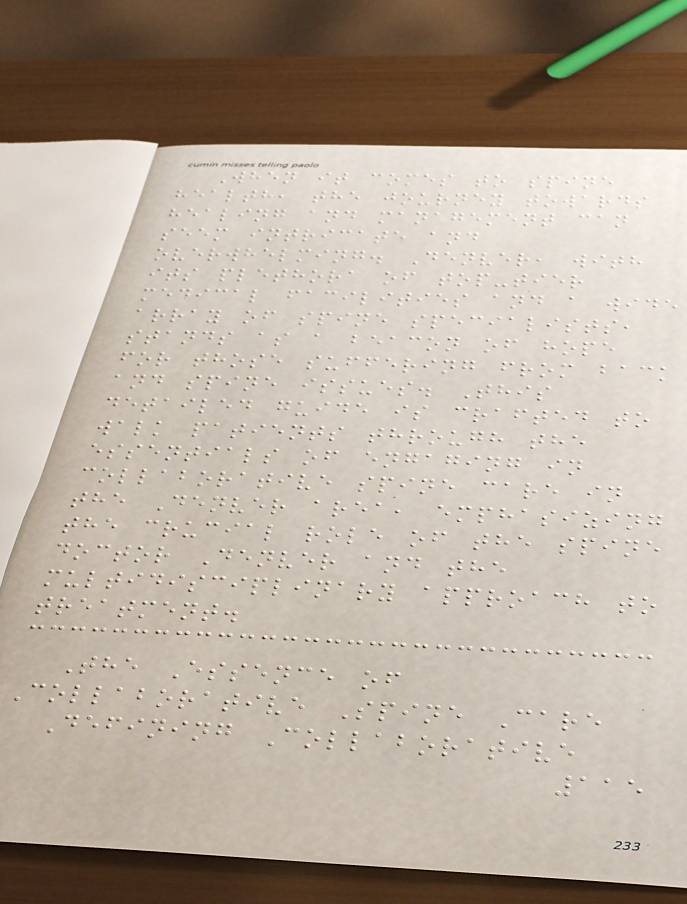When it comes to spine
health, the journey towards
healing and management can
seem intricate and
overwhelming. Denver, with
its plethora of top-tier
medical facilities and a wide
array of spine specialists,
stands as a beacon of hope
for those suffering from back
and spine issues. This
detailed guide is crafted to
walk patients through the
essentials of engaging in
collaborative spine care in
the Denver area, emphasizing
the crucial role of the spine
doctor Denver and the
multidisciplinary approach to
treatment.
The Essence of
Collaborative Spine Care
Defining Collaborative
115
